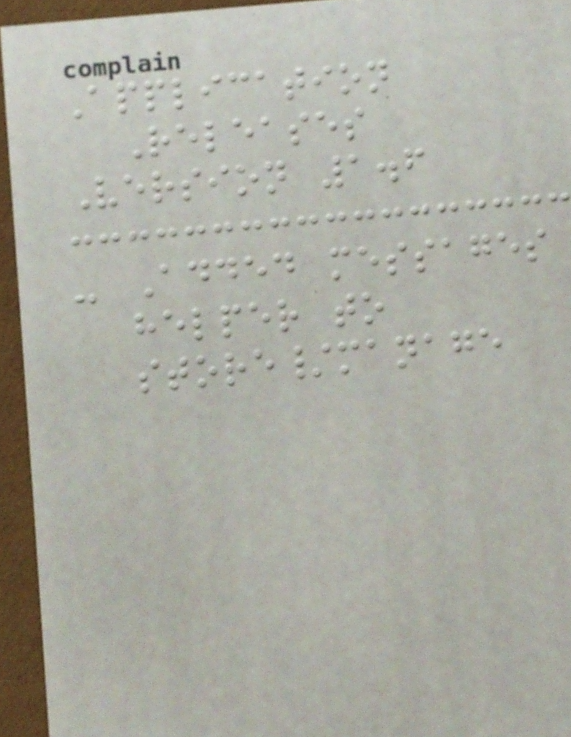Application
Releases
Version 1.6
- Added messages
helper to
store/manage
